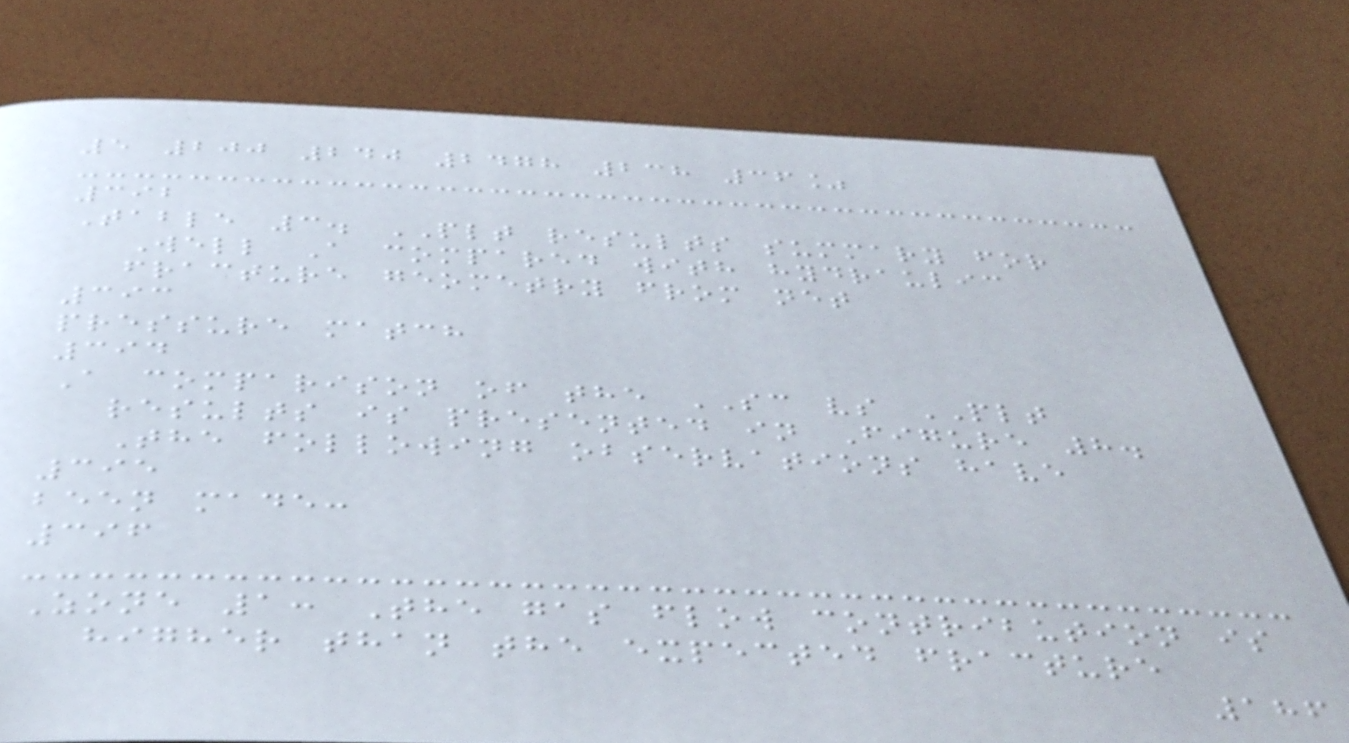5 200 240 2478 238 36%
392
Table 3. PLT results summary for
Well A compared with hydraulic
fracture geometry from net
393
pressure match
394
A comparison of the SC vs PLT
results is presented in Figure 8.
The following observations have
395
been made:
396
Zone 1: The gas flow contribution is
higher than the expected fracture
186
